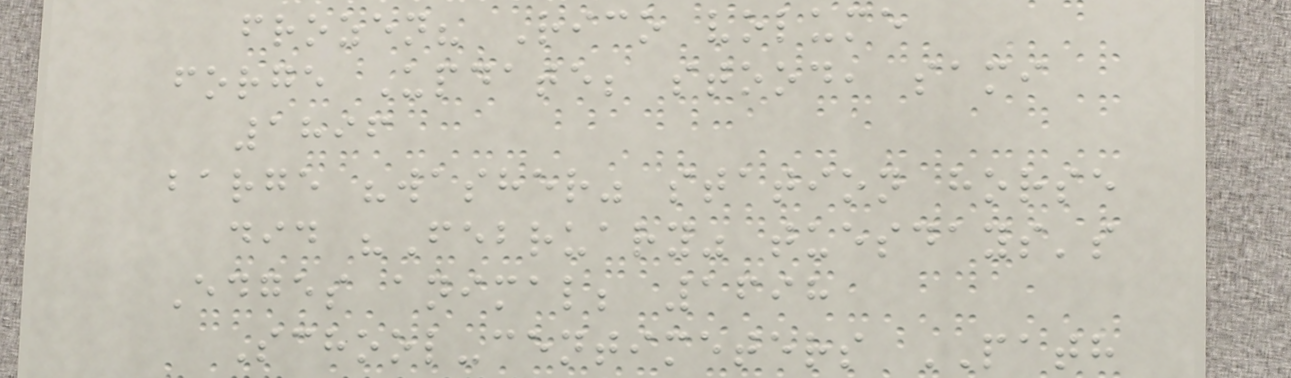frozen? Rico volume
forge Update; stood, sami
1896
barge "washer" station horse
did "February" tuesdays's
Edges animal; 1698
School-centimeters PATH
